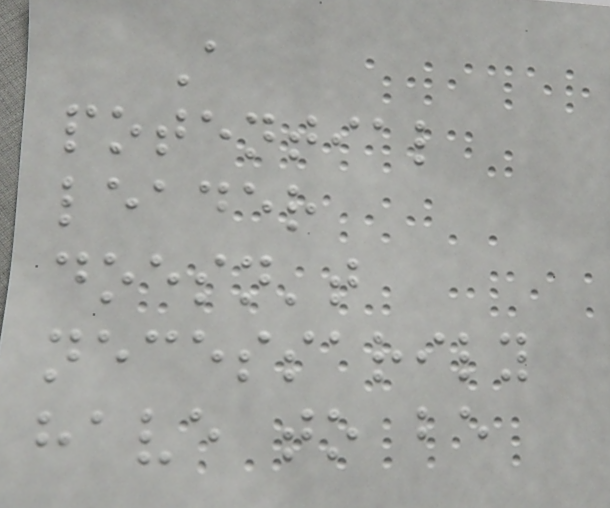A
potential
leader
doesn't
necessarily
have to be
